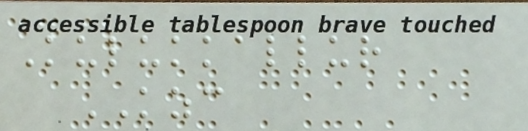Kulukkallur
KZC
